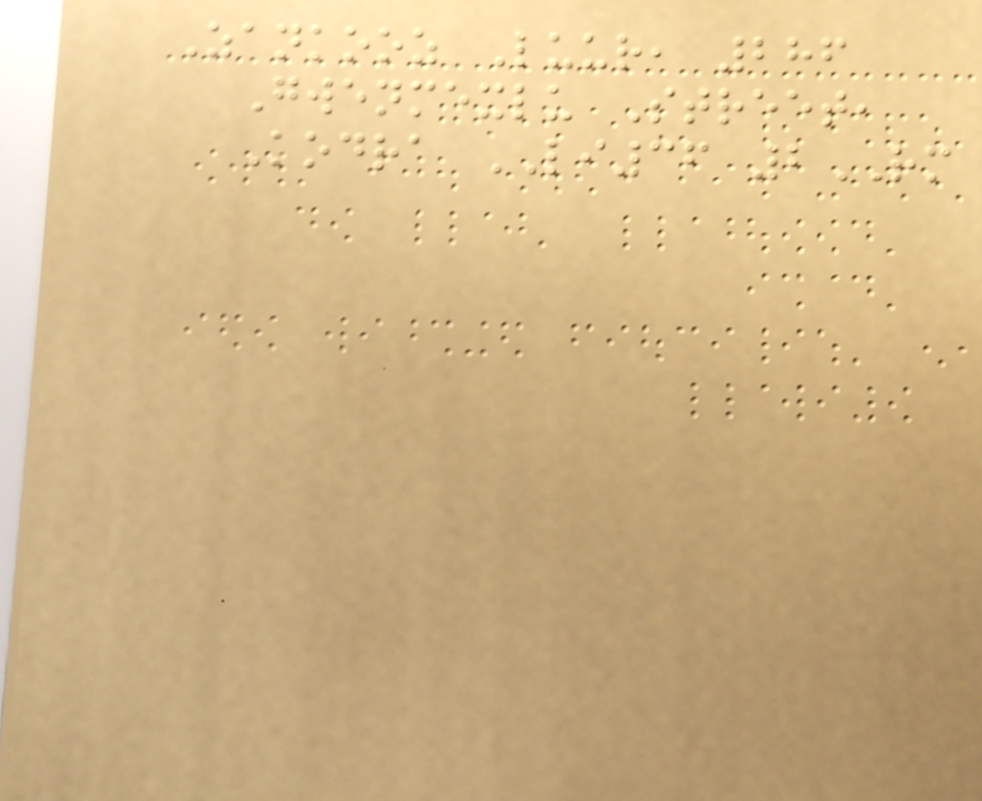Zankooz Luur, 286
Gwenmexlu Street,
Kodra LI36 2RM
